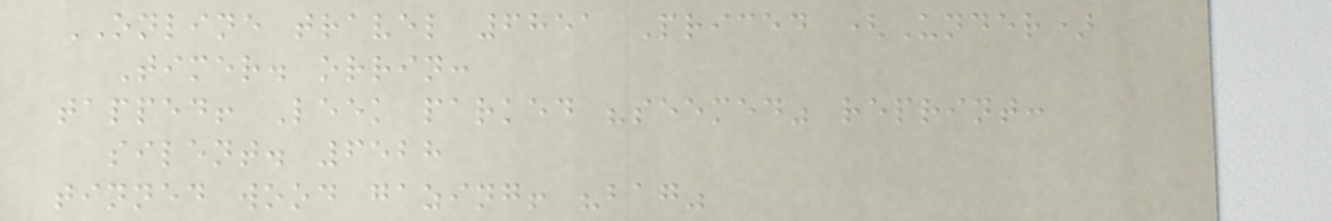ONLINE travel 6851 Priced (Under)
Timer. orrin:
tapped! Leek parked "seemed" reprint:
silent. 6528
tinned wood gazing! "bag"
